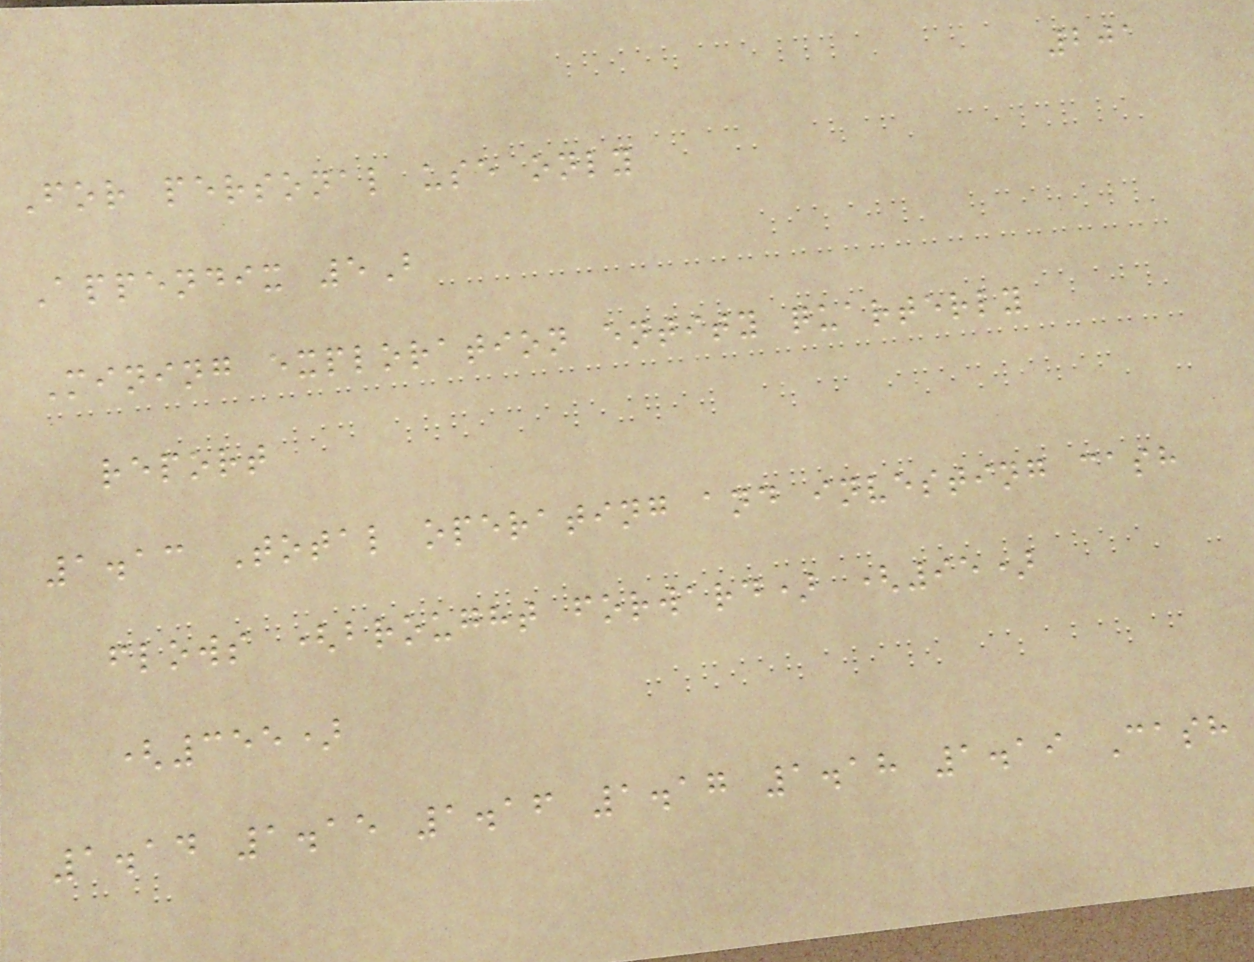201
For personal use only
Appendix 5B
Mining exploration entity quarterly
report
1.13 Total operating and investing cash
flows (brought forward) (95)
(355)
1.14 1.15 1.16 1.17 1.18 1.19 Cash
